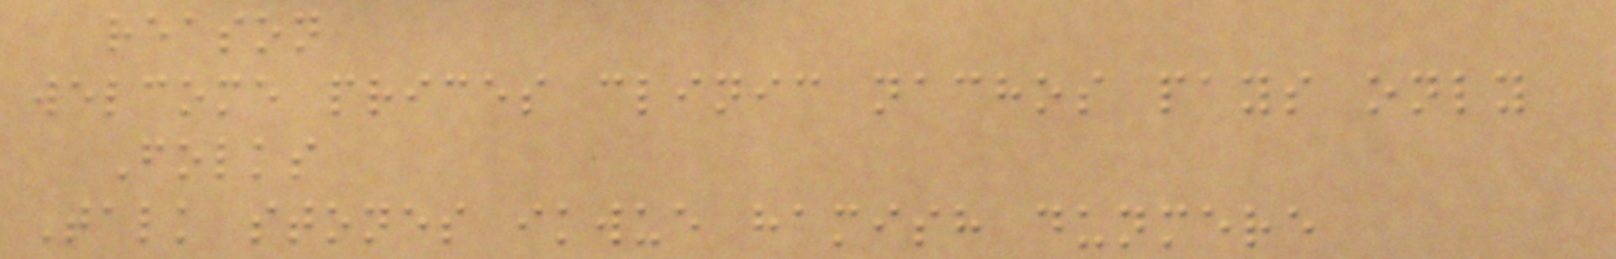reason
welcome prices clinic nachos pays only
Folks
Talk stones ikwue hamish dunmere
